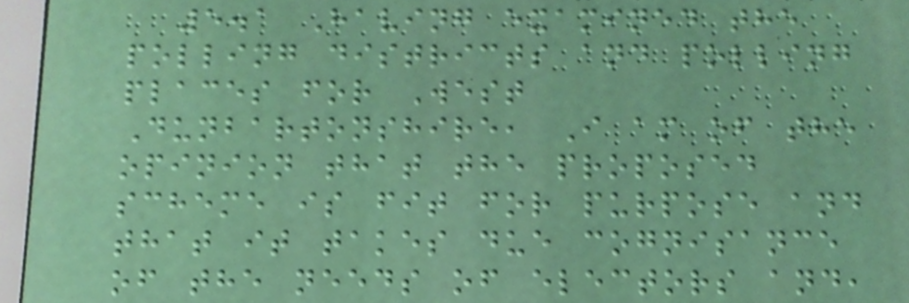5.1 Having examined the
polling districts and polling
places for West
Dunbartonshire, I am of the
opinion that the proposed
scheme is fit for purpose and
that it takes due cognisance
of the needs of electors and,
